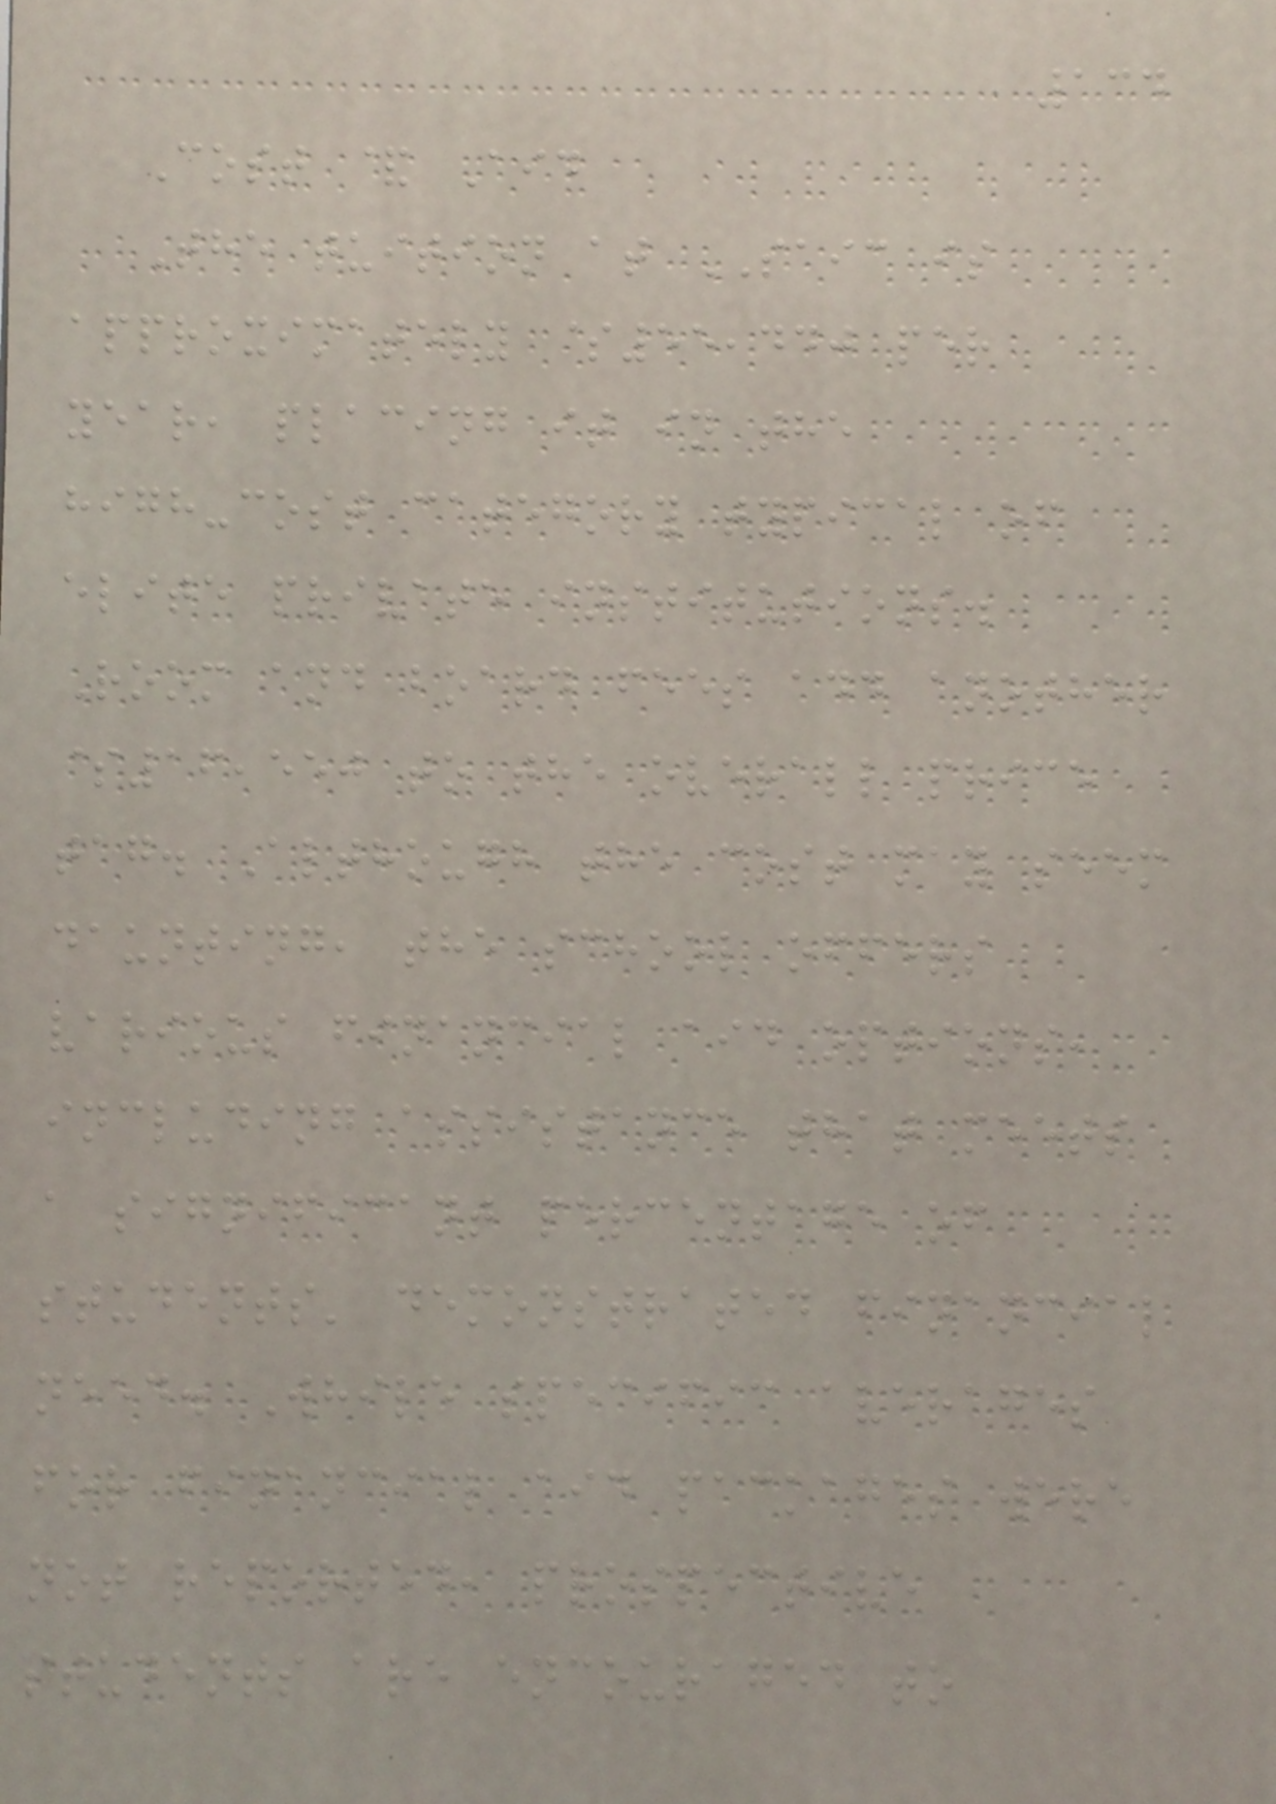134
Cost & Aid
The tuition at SAIC is
approximately $55,440 per
year, placing it in the
high-cost category typical of
elite private institutions.
Room and board fees add another
$16,550 to the overall price
tag. Although the cost may seem
daunting, the school offers
various financial aid options,
including assistance that meets
a significant percentage of
students' demonstrated financial
need. While specific averages
for financial aid packages were
not reported, prospective
students are encouraged to
